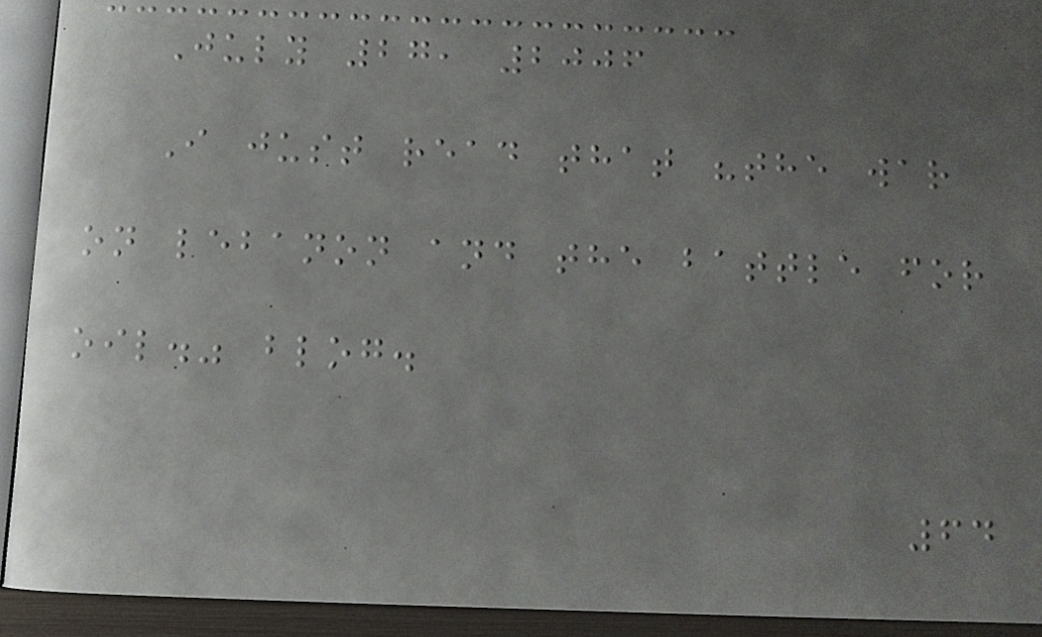July 27, 2006
I just read that "the war
on lebanon and the battle for
oil." blog.
64
